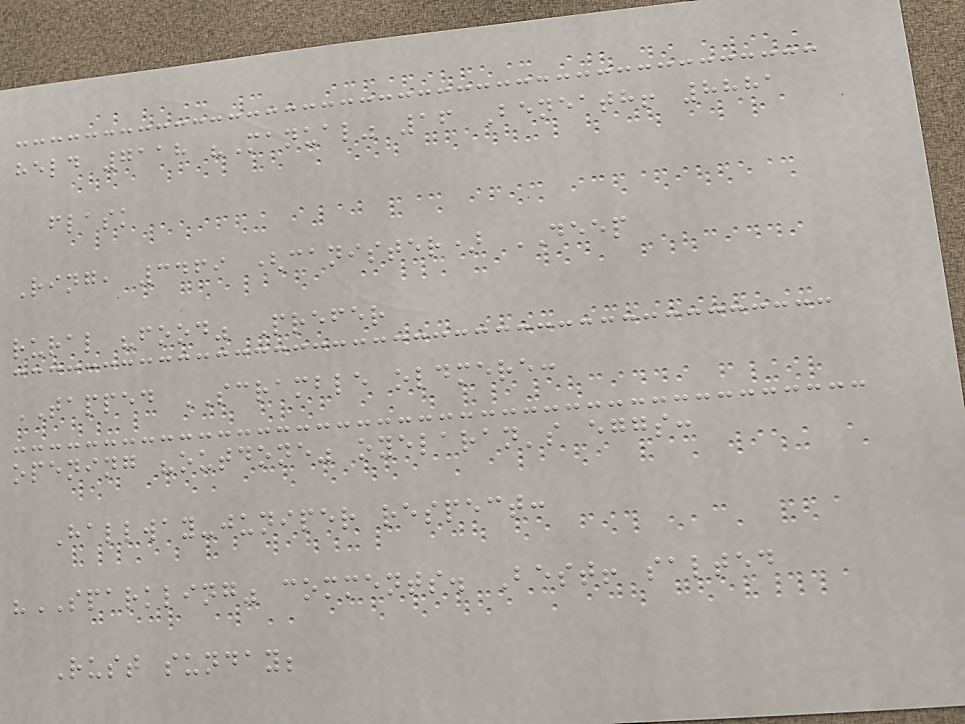held 7118 "Manual" 16 Beneath! 8881
flask
Ring, 3469 (canister) DEEP
rural "food" Prefer
TAPPED SCRAMBLE oldmere:
opening "outdone" oyelaran's eggs:
Hallway-juniper respect:
"SPARKLING" comments. Best! salted
Rust sunday;
